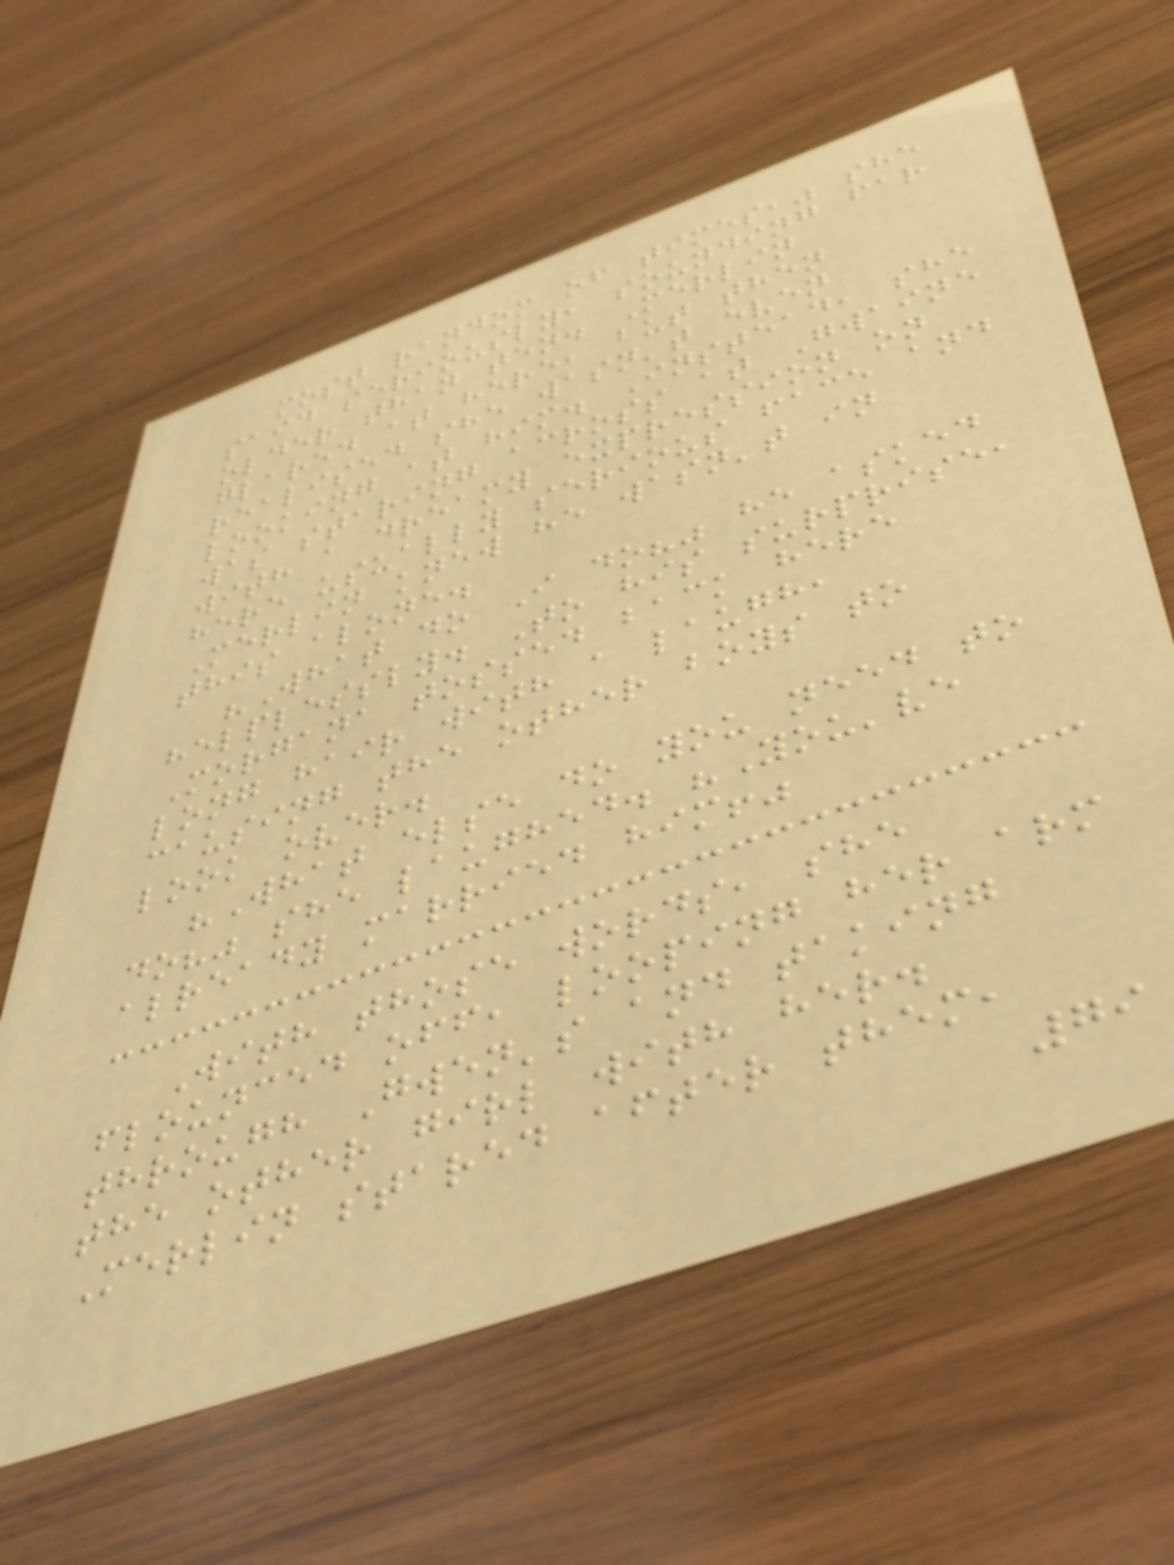most random of times," she
said seriously, sounding far
older than ten. Merlin
glared at here, but then
realised she wasn't even
looking at him. Instead, she
was staring across at Gwaine
with a dreamy expression on
here usually serious face and
Merlin knew he wasn't in
this alone.
"What do I do?" he asked
helplessly. To his surprise,
Morgana tossed back here
long hair with a laugh,
causing the other boys to
look over.
"What else do you need to
do?" she laughed. "You've
already married him!"
With those words, she
flounced off, looping her arm
through Gwen's and taking
the other girl with her.
Merlin stared after them,
79
